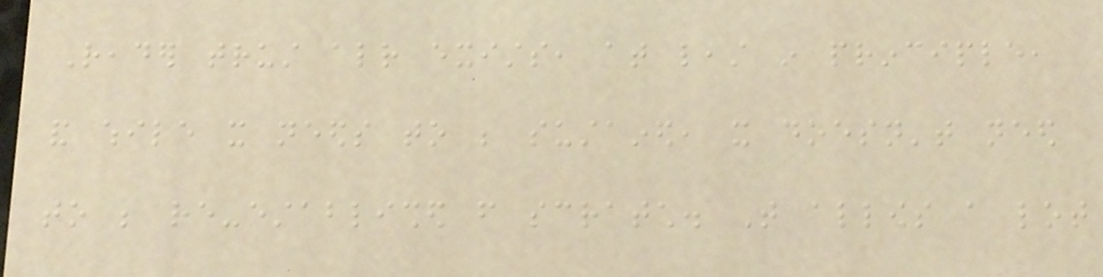Reader trust already exists, at least in principle,
and while it needs to be sustained, it doesn't need
to be re-established from scratch. That allows a lot
